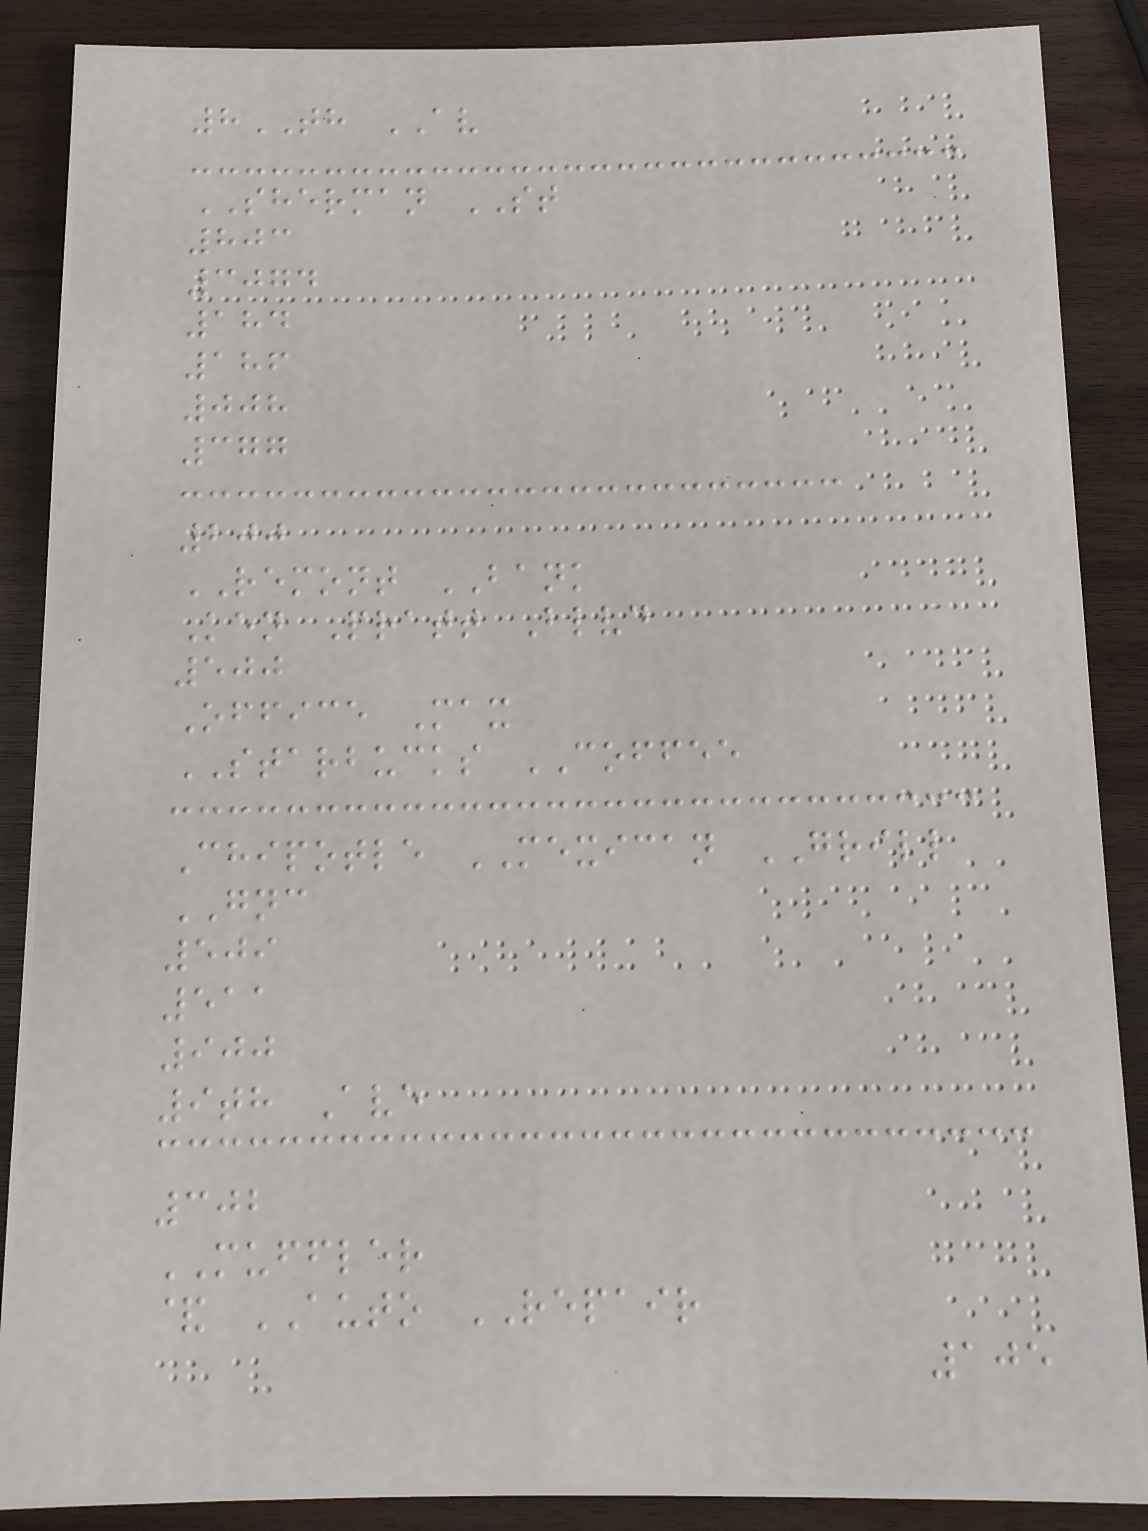8TH AV
SHERMAN ST
803
3074
184
186
008
377
200
REMONT BANK
Ken Pratt Blvd
500
Office Max
STARBUCKS COFFEE
Chipotle MEXICAN GRILL
GNC
509
511
900
9th Ave
302
MUFFLER
& AUTO REPAIR
105
